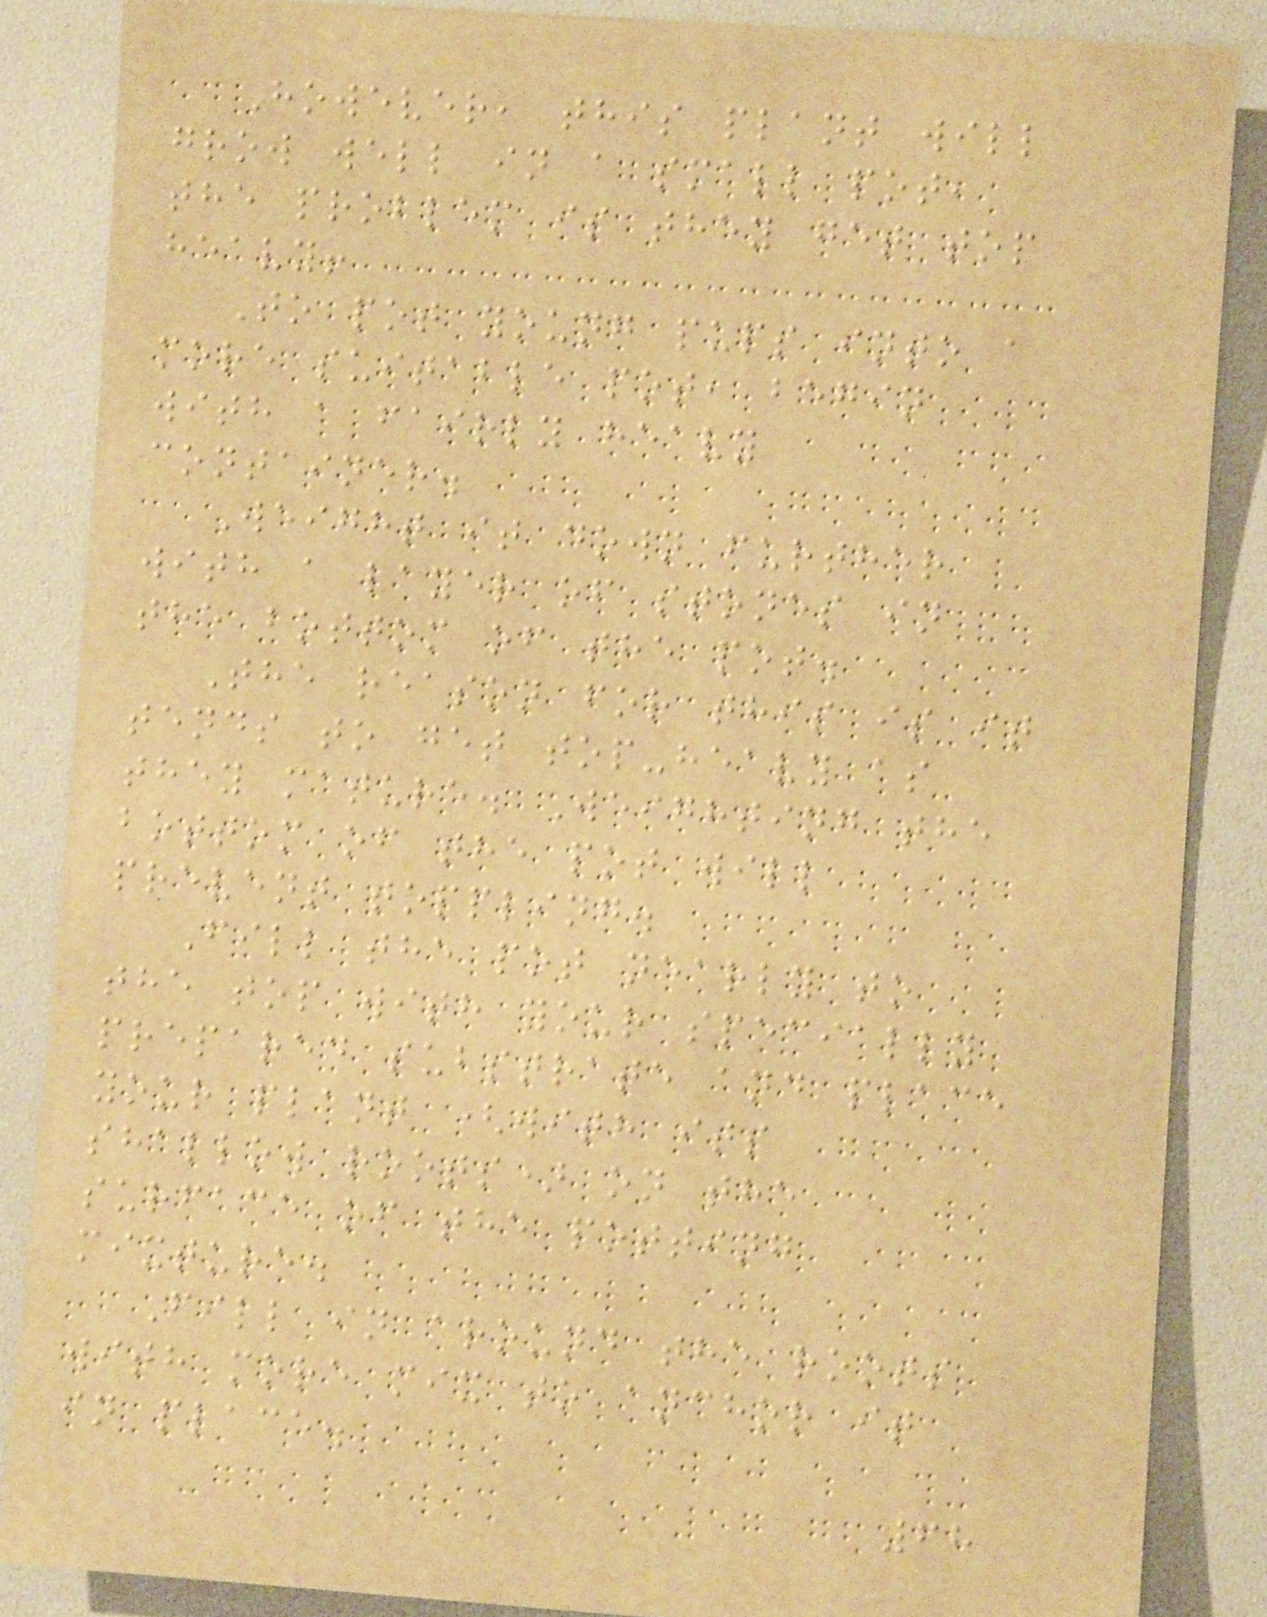However, this plant will
grow well in a small pot,
the problem is they get top
heavy!
To pot young pups into a
more suitable pot, begin
with a fairly heavy
container.
Weight it down further
with a layer of stones in
the bottom of the pot.
The reason for this is it
tends to get top-heavy as
they mature. Weighting the
bottom of the pot will
prevent toppling.
Fill the pot nearly to
the top with your specially
prepared substrate and place
your plant (with its
shallow roots) on the
surface of the potting
mixture.
Fill in around the roots
with more mix to anchor it
in place.
68
